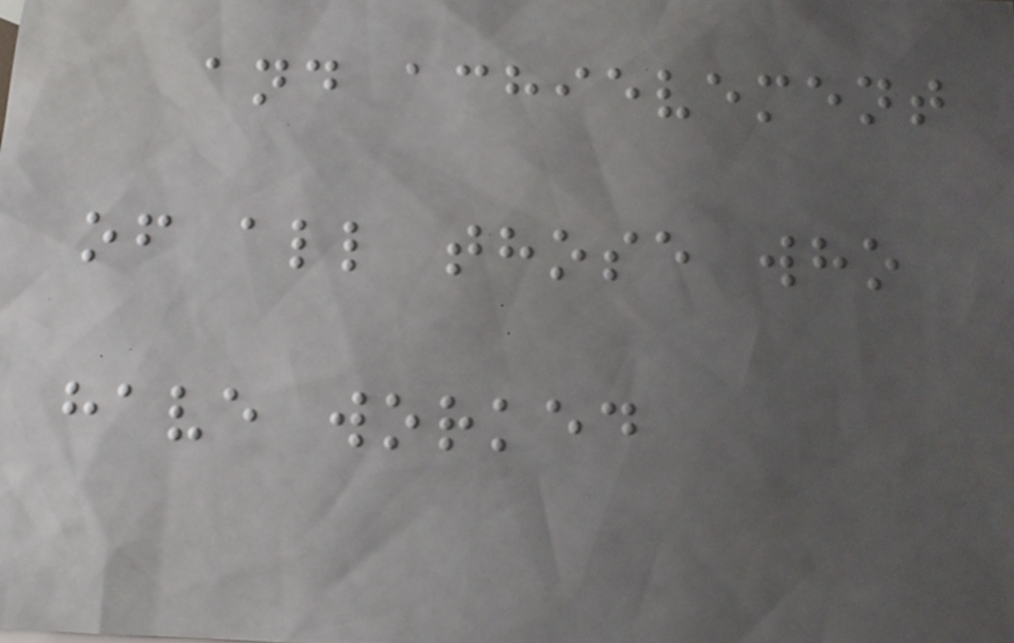and achievement
of all those who
have worked
